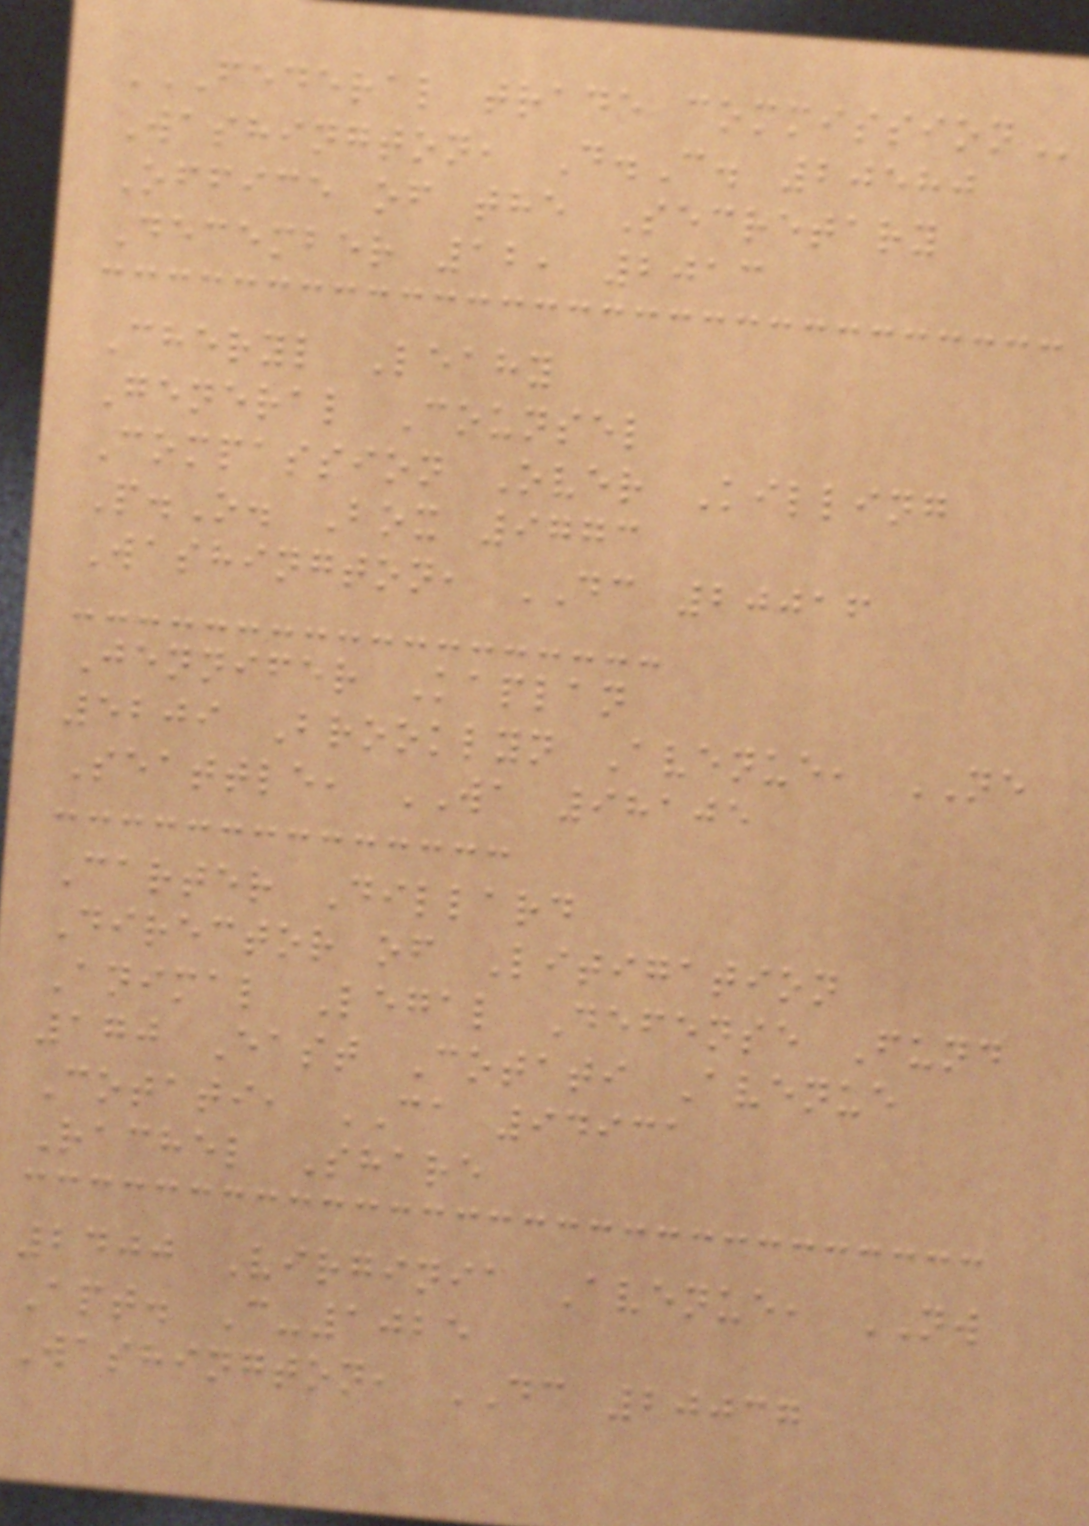FEDERAL TRADE COMMISSION
Washington, D.C. 20580
Office of the Secretary
December 12, 2013
Cheryl Leahy
General Counsel
Compassion Over Killing
P.O. Box 9773
Washington, DC 20016
Jennifer Kaplan
5209 Brooklyn Avenue, NE
Seattle, WA 98105
Carter Dillard
Director of Litigation
Animal Legal Defense Fund
170 East Cotati Avenue
Cotati, CA 94931
Rachel Share
2400 Virginia Avenue, NW
Apt. C-1025
Washington, DC 20037
